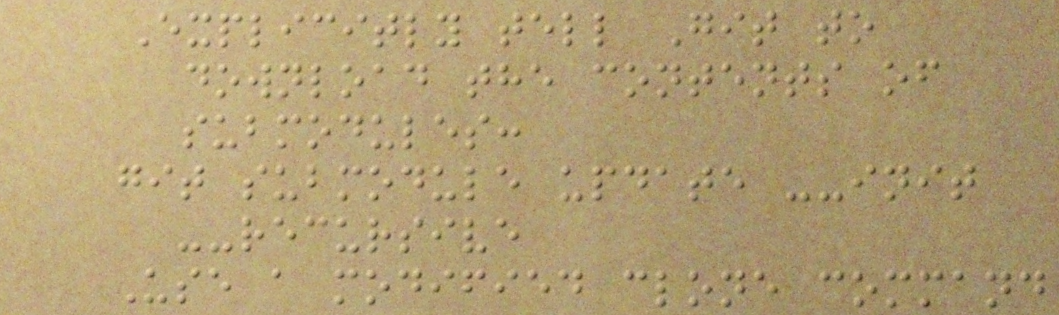Explicitly tell Git to
download the contents of
submodules:
git submodule update --init
--recursive
Use a modified clone command
